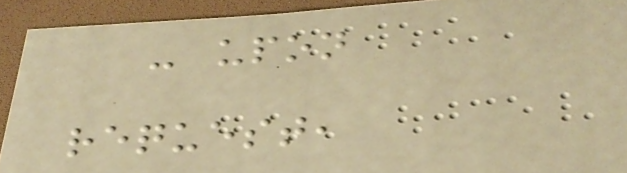- upon
request,
